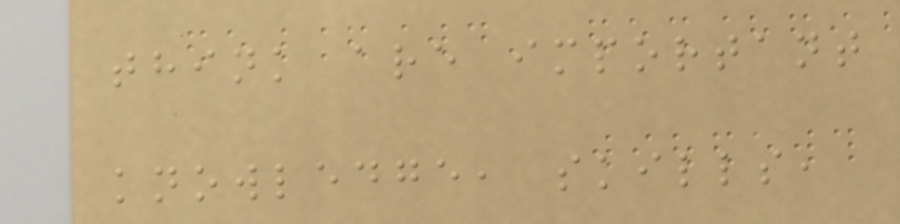think are important
knowledge, skills,
